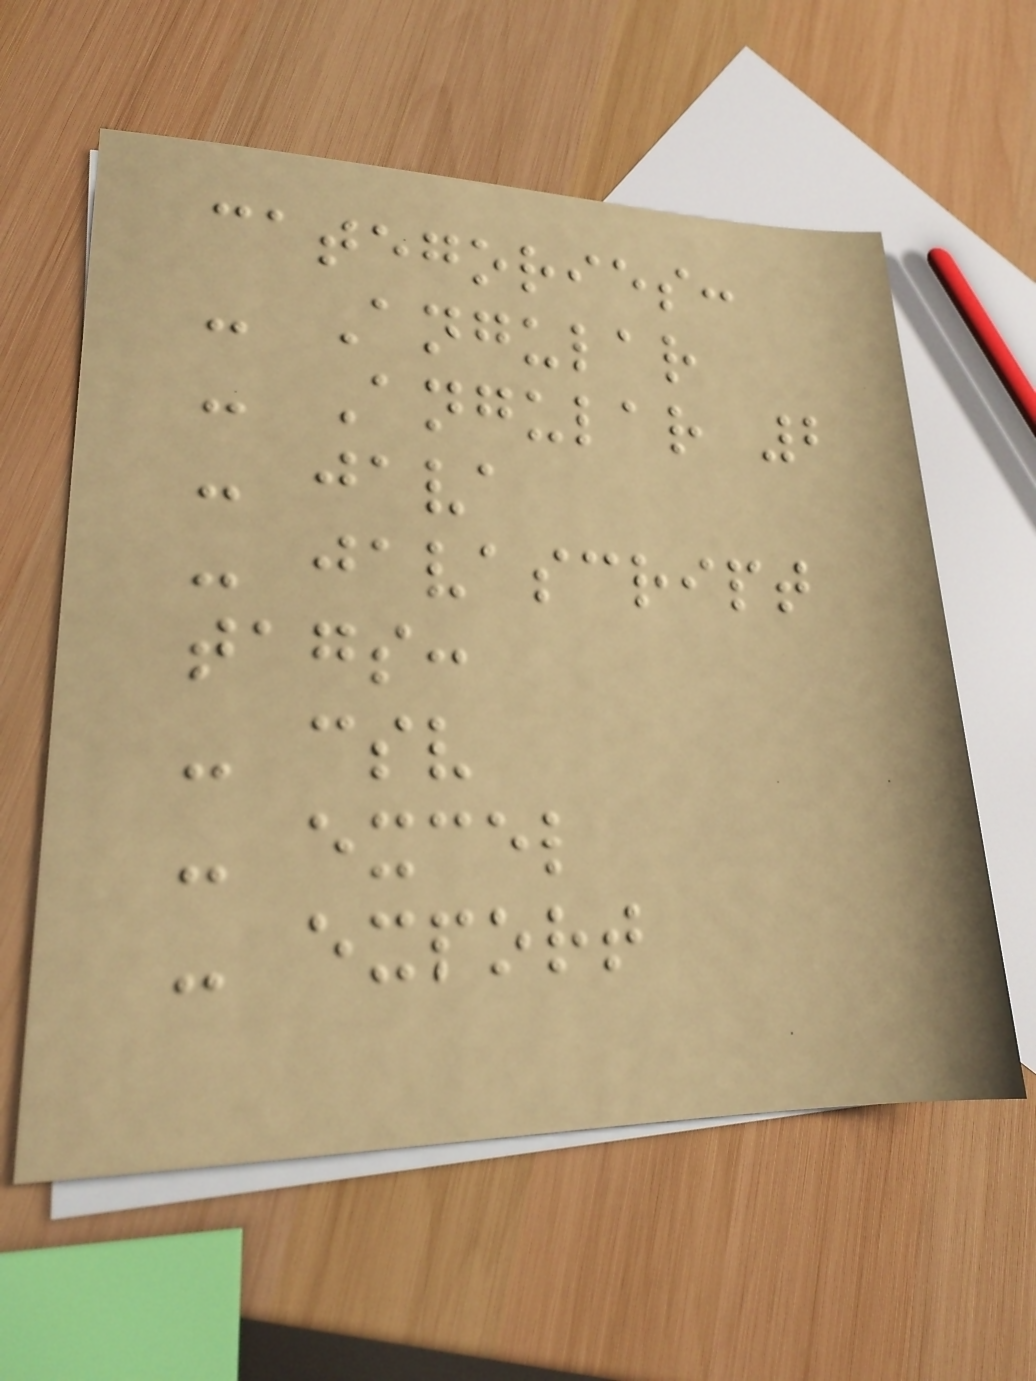categories:
- Angular
- Angular 2
- java
- javascript
tags:
- csv
- excel
- export
